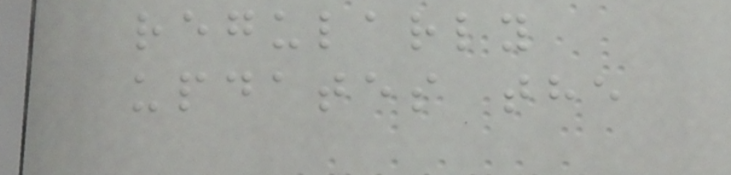regularly
updates the
